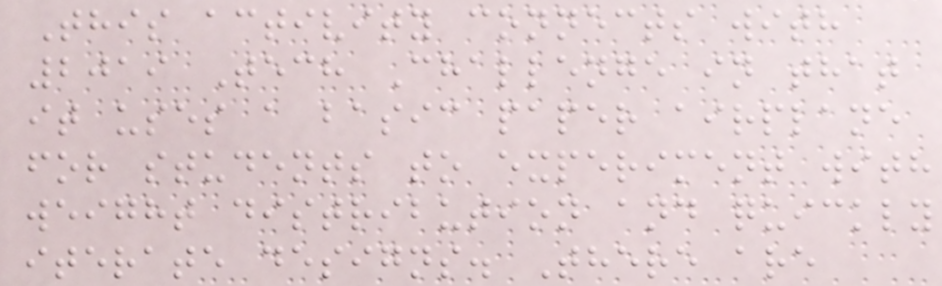This activity connects with
2019 Tech Challenge in that
it uses a basic paper airplane
for students to experiment with
weight distribution and quickly
iterate designs. There are
